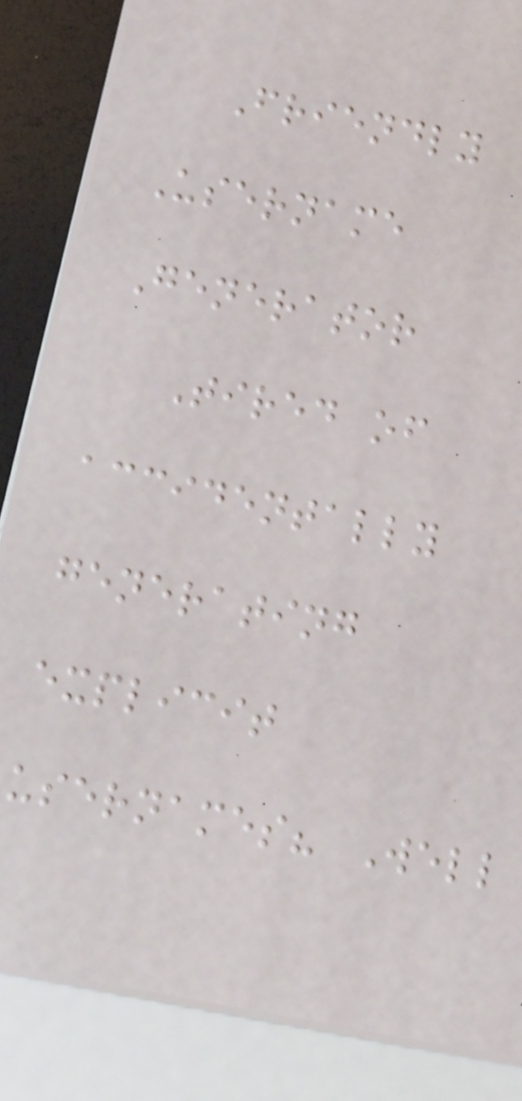Friendly
Username
Generator
Tired of
accidentally
generating
explicit
usernames? Well
